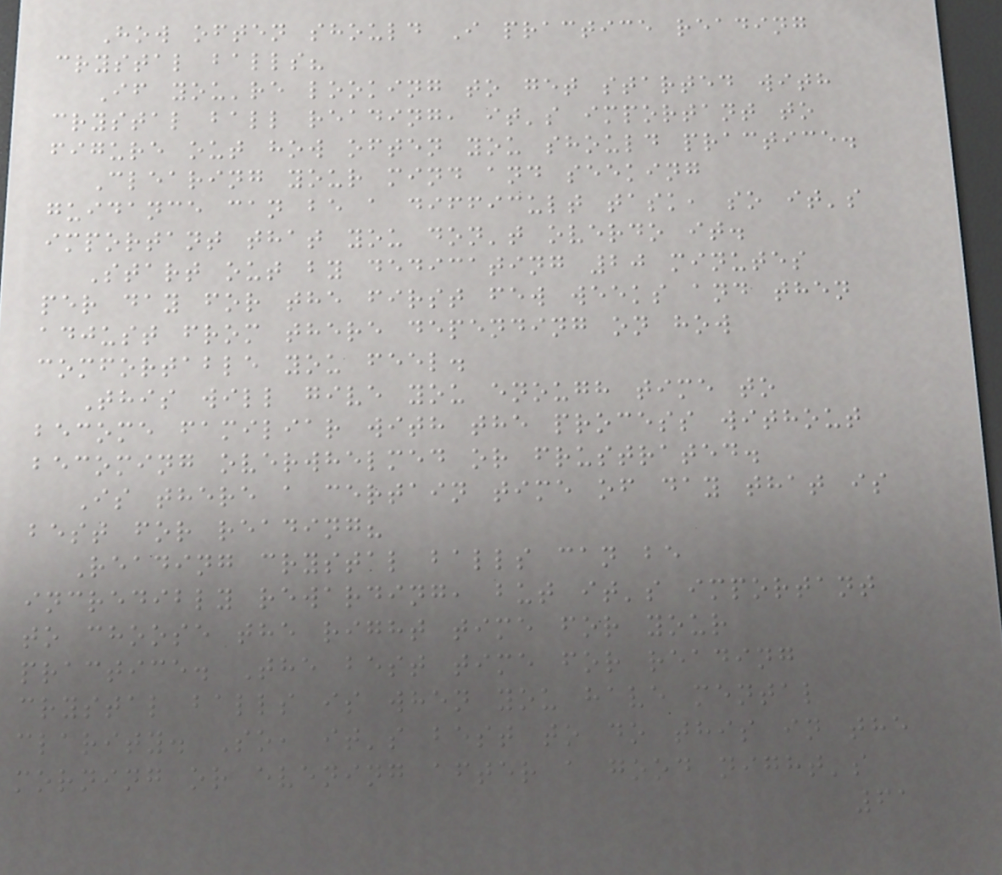How often should I practice reading
crystal balls?
If you're looking to get started with
crystal ball reading, it's important to
figure out how often you should practice.
Clearing your mind and seeking
guidance can be a difficult task, so it's
important that you don't overdo it.
Start out by dedicating 20 minutes
per day for the first few weeks and then
adjust from there depending on how
comfortable you feel.
This will give you enough time to
become familiar with the process without
becoming overwhelmed or frustrated.
Is there a certain time of day that is
best for reading?
Reading crystal balls can be
incredibly rewarding, but it's important
to choose the right time for your
practice. The best time for reading
crystal balls is when you have mental
clarity. So, it's best to do this in the
morning or evening after a good night's
61
